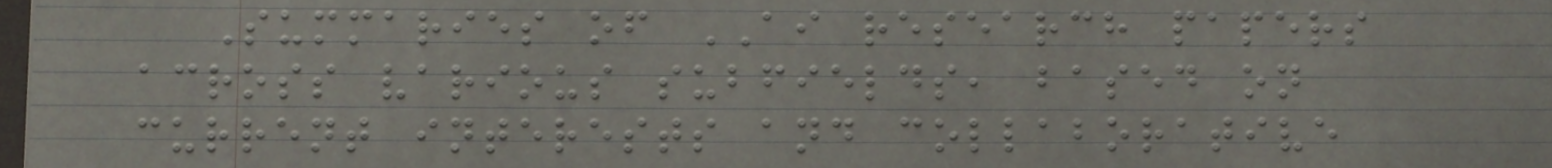Summaries of AI research papers
across various subfields, based on
current interests and collaborative
